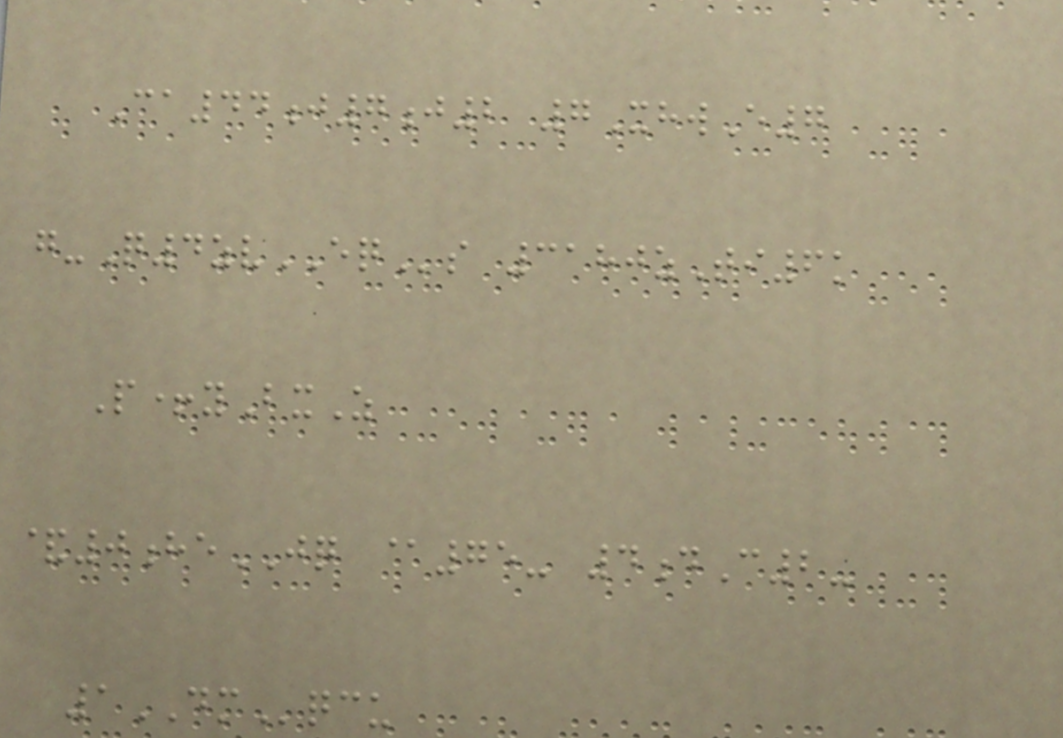Ca44j7j2 7XhwE7
g-Q4zvEQs 3180zTi6k
P+yBxZ
&0heJQ @75- 4dC2-
1DMqcu
